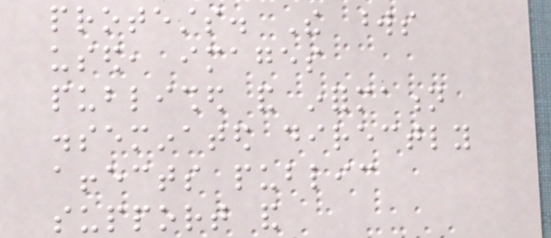protests. The words
used, images
published and information
disseminated directly
affects public
support and
